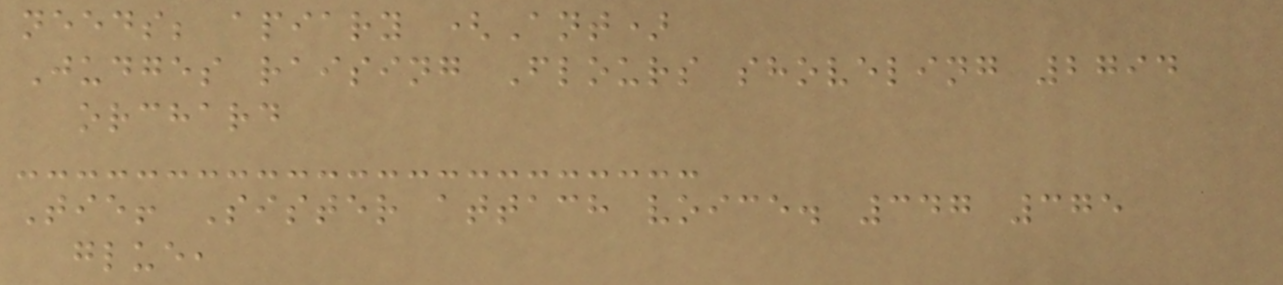needs; apiary (Ant)
Judges raising Flours shoveling 2794
orchard
Tie! Sister attach voice. 347 375
glue,
